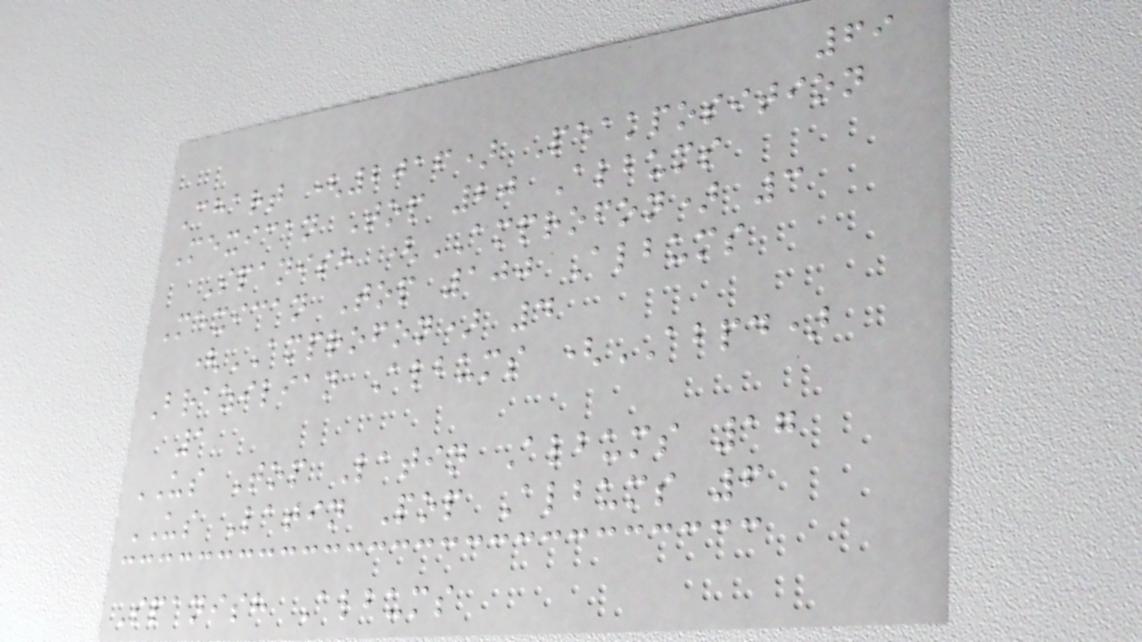69
Chart (2016) Peakposition
Mexican Top 20 Albums
Spanish (AMPROFON) 3
Mexican Top 100 Albums
(AMPROFON) 4
Brazilian Albums (ABPD)
1
US Top Latin Albums 17
US Latin Pop Albums 6
Spanish Albums
